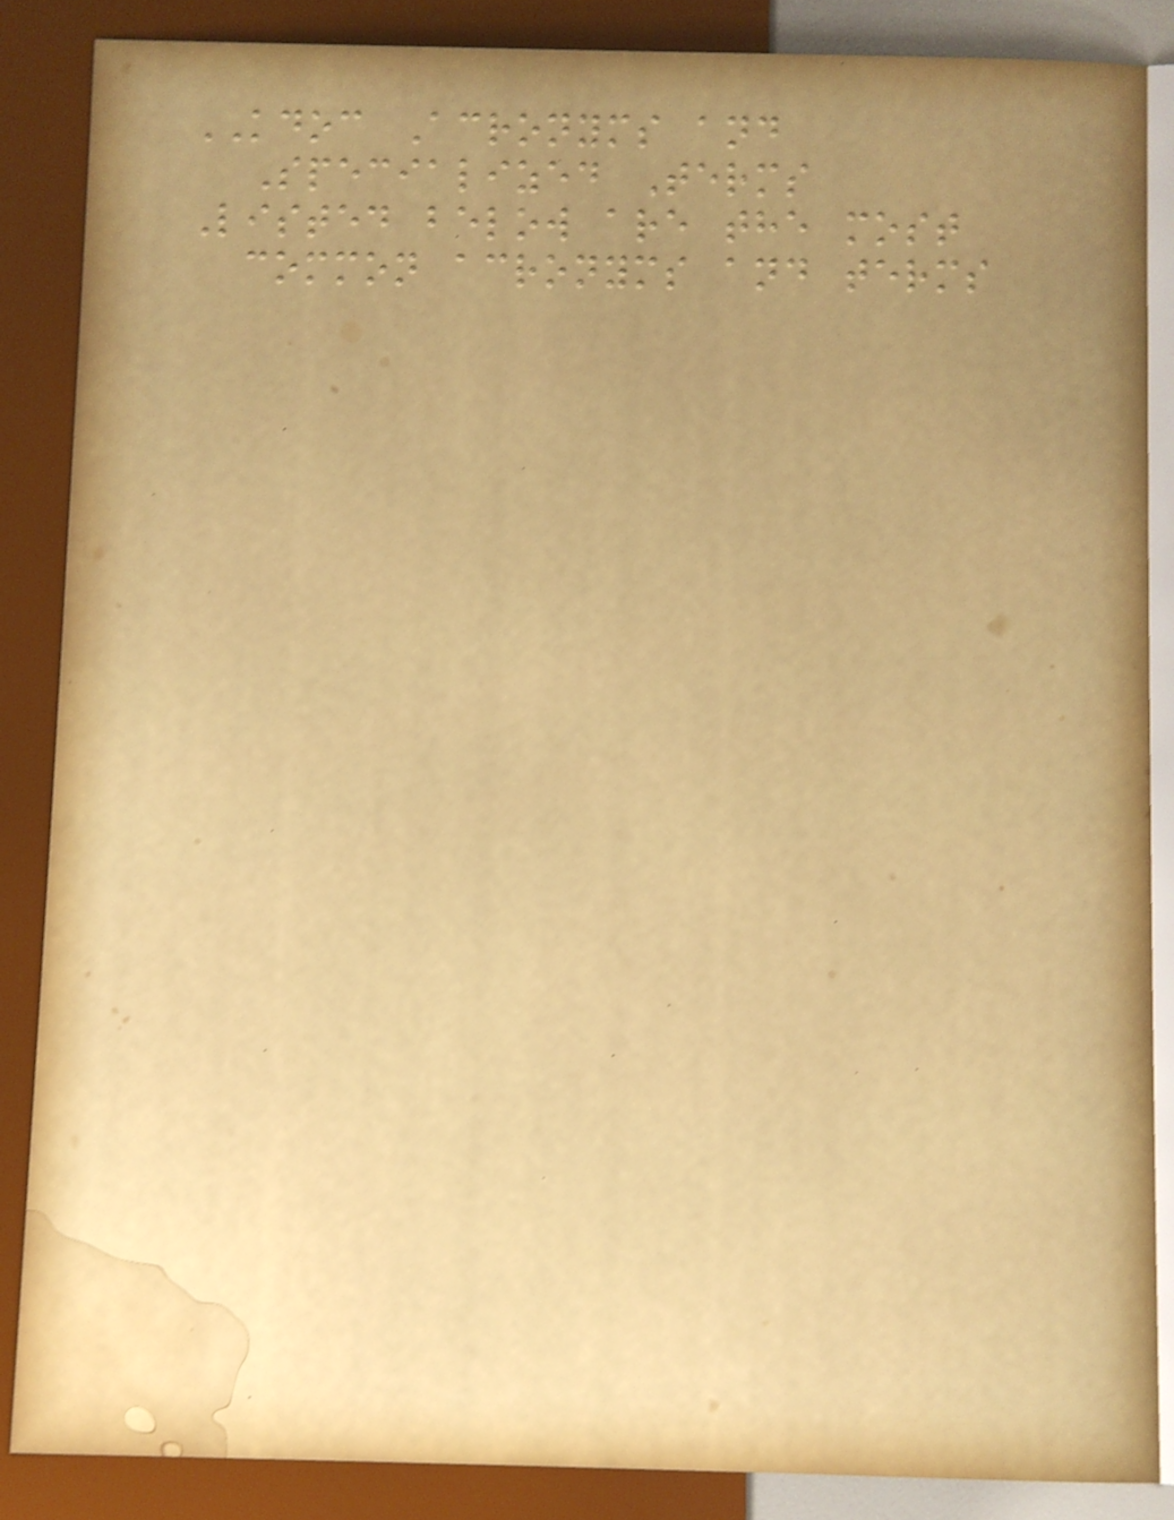KDOC Acronyms and
Specialized Terms
Listed below are the most
common acronyms and terms
